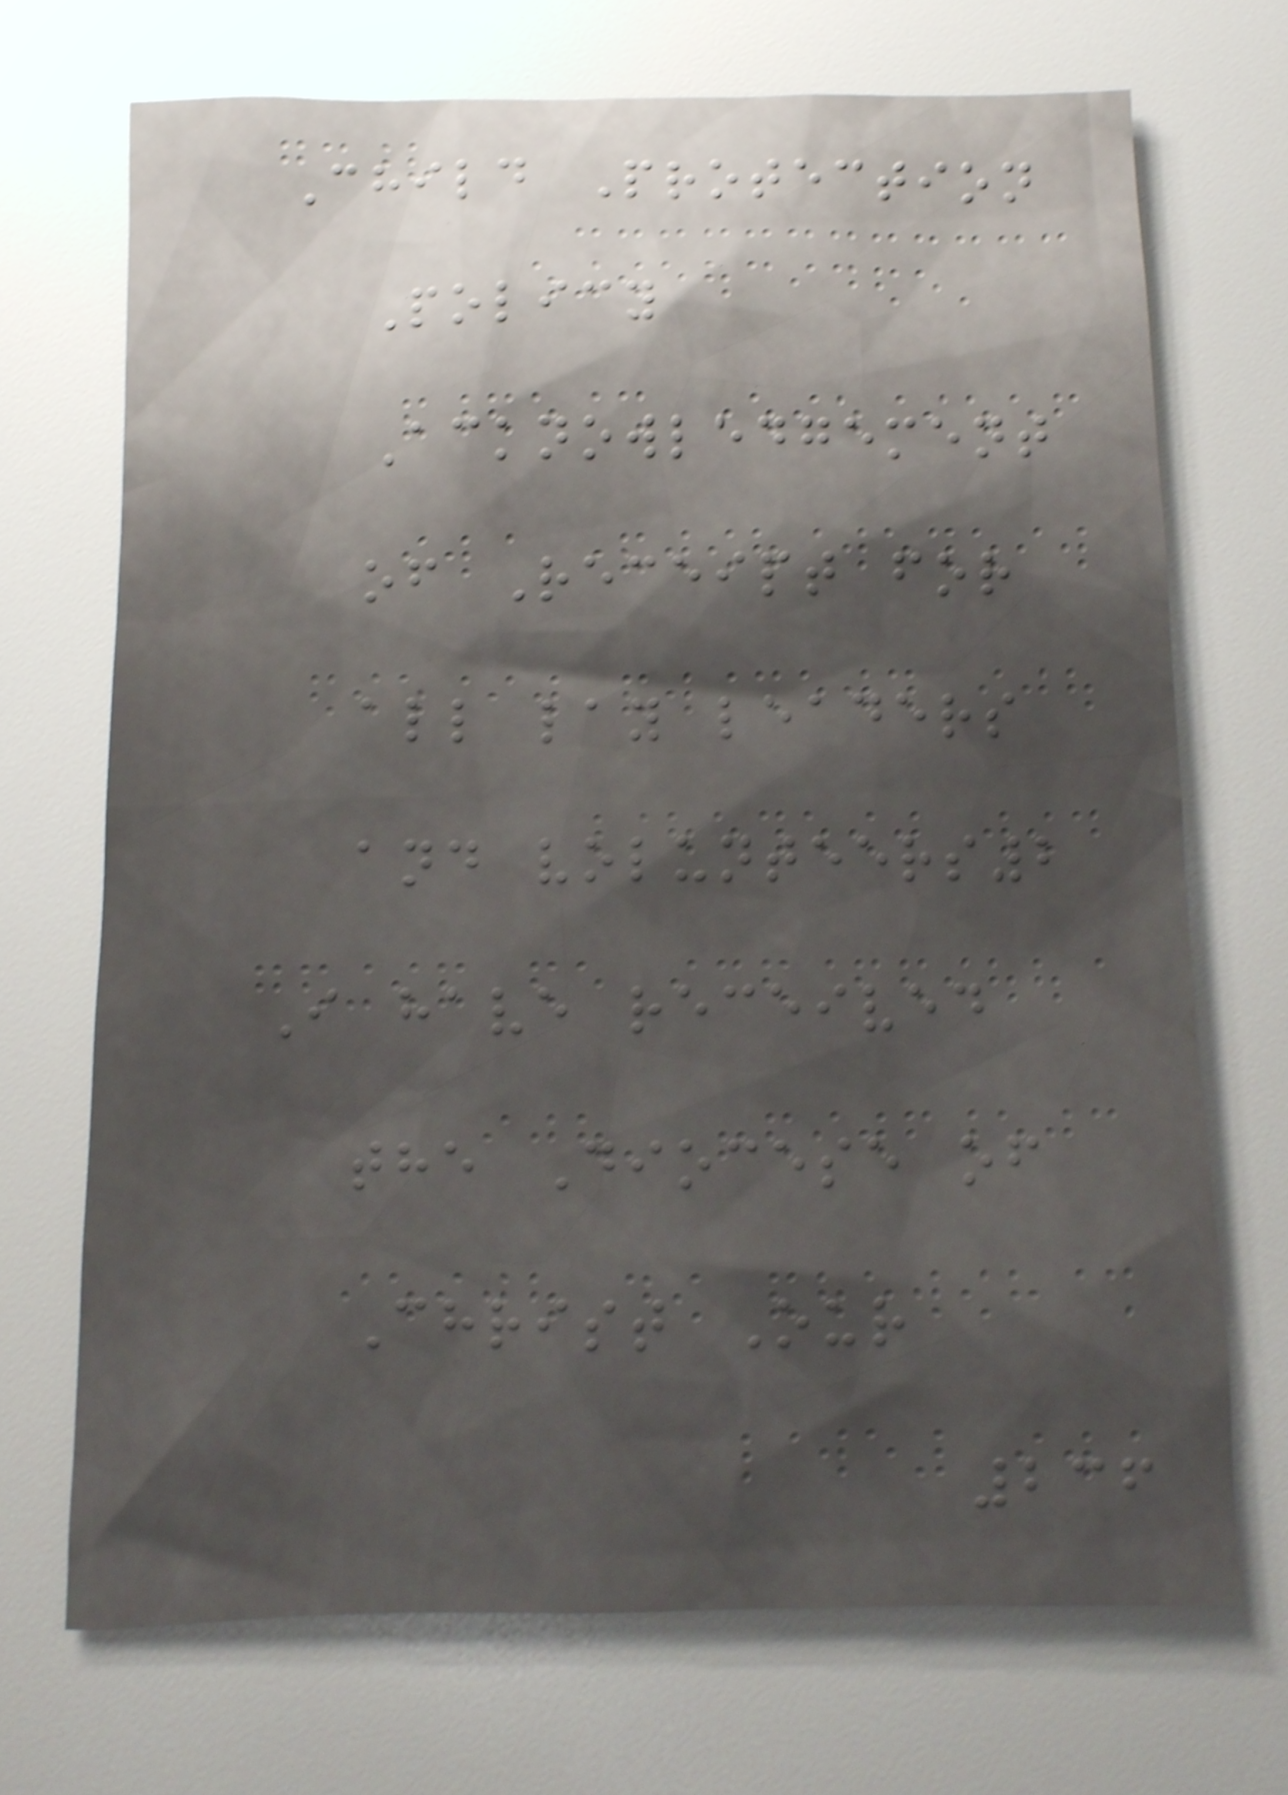Child Protection
Policy
Acknowledgement
of Receipt for
all lay leaders
and volunteers2
I have received
the Diocese of
Christ Our
236
